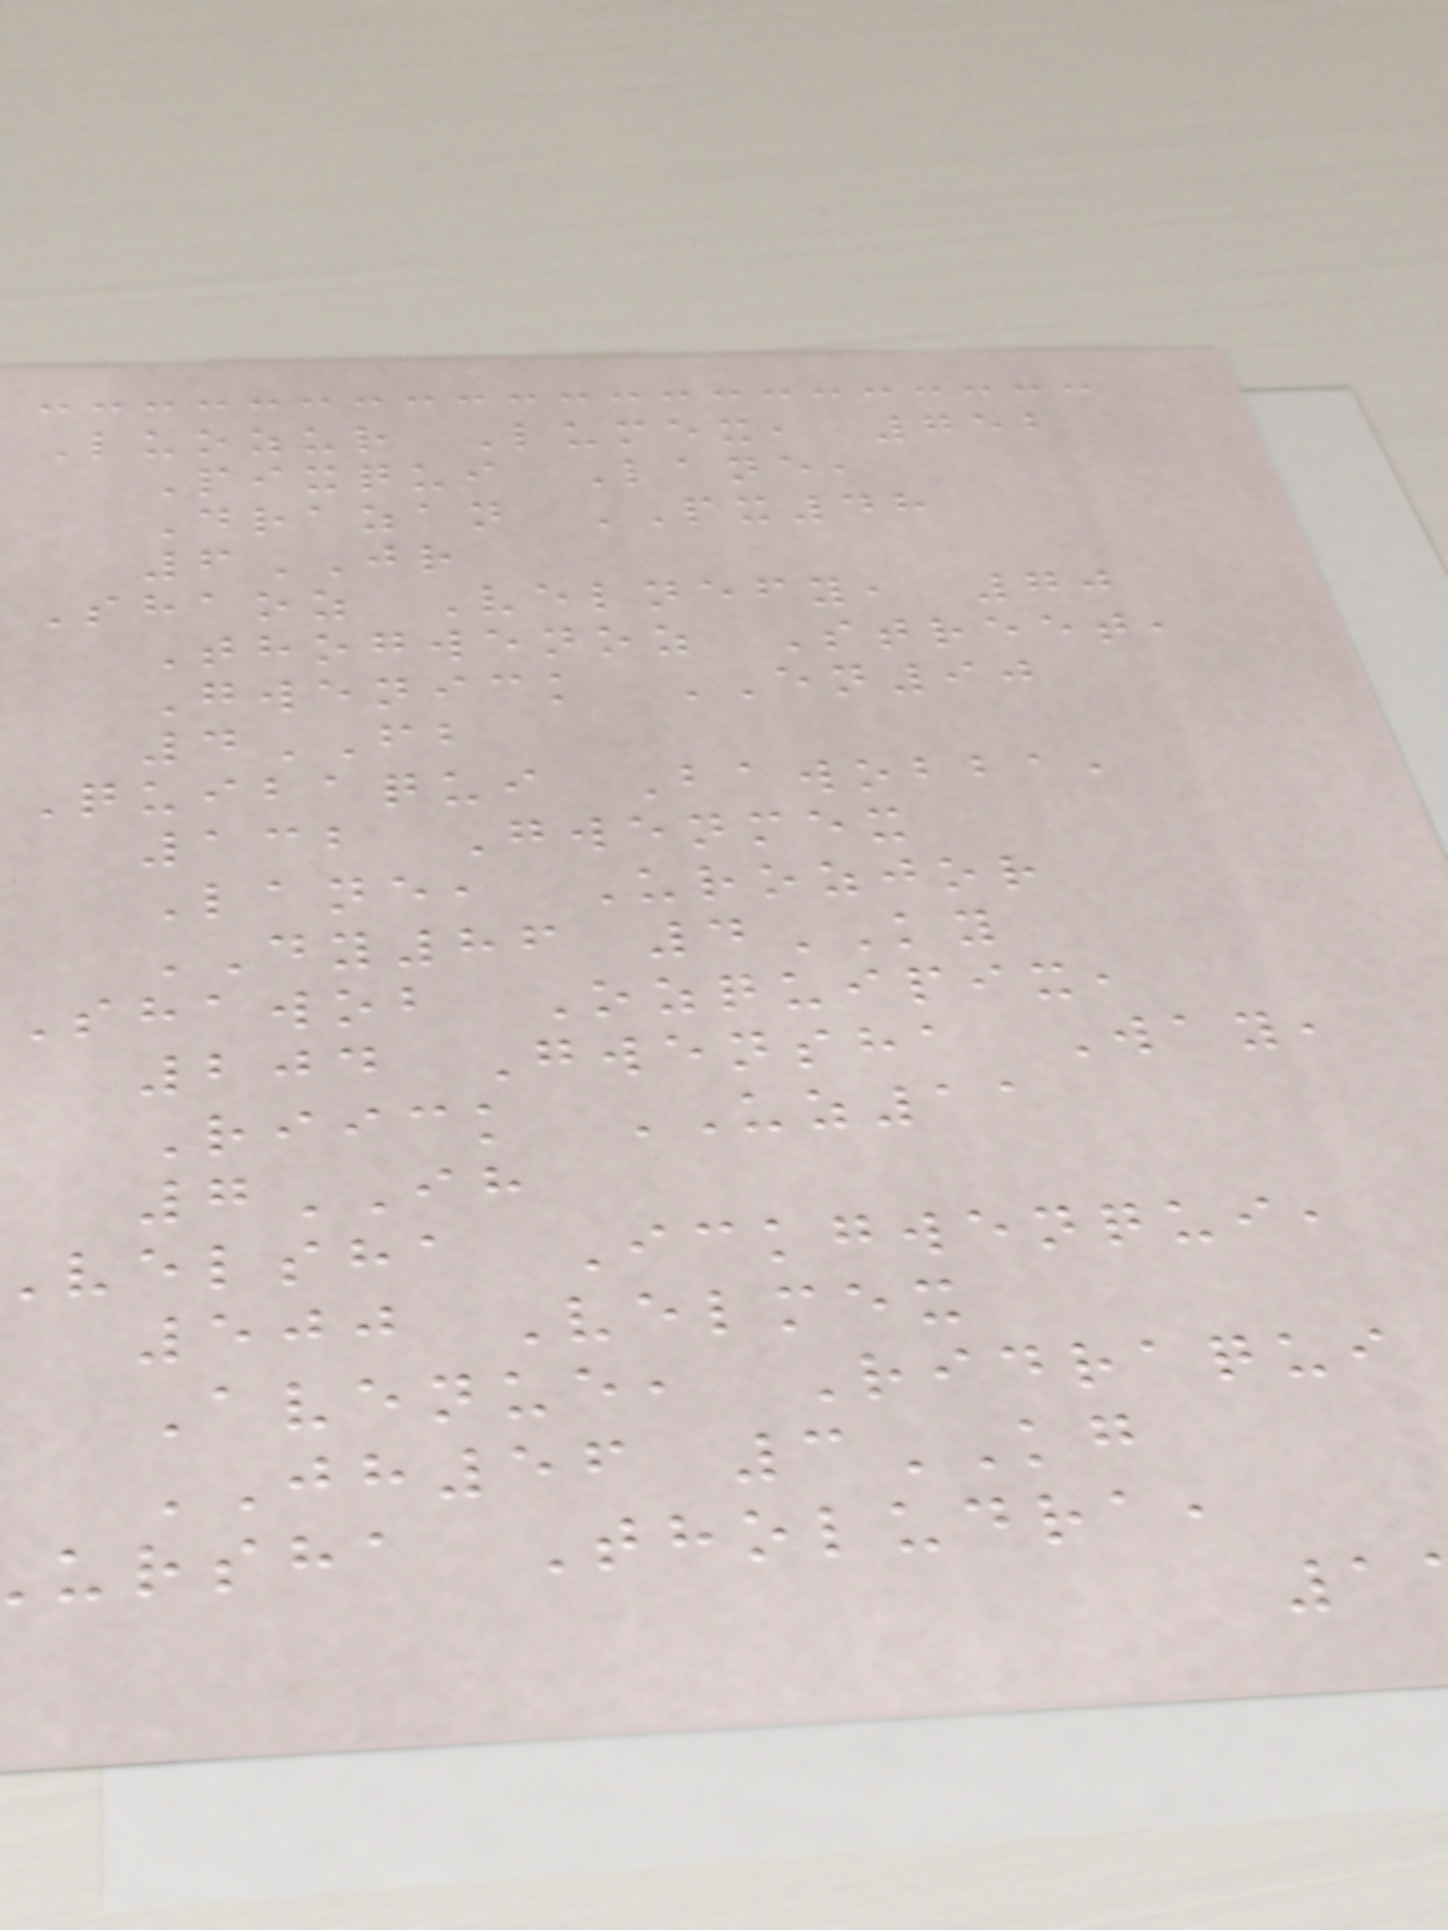Luozur Lumex, 752
Pixqui Lane,
Drazan PX48
6JR
Shaoz Velnefy, 70
Thogwenoz Street,
Gwenick EN90
4FB
Quibaqui Bawobba,
132 Gwenmex
Lane, Urozjor
DY86 4KY
Shawob Ozquipix,
204 Gwensha Way,
Riick UZ11
7IH
velsha Ickgwenqui,
500 Velmex
Avenue, Ridraqui
JH56 3KG
ursha Tholudra,
